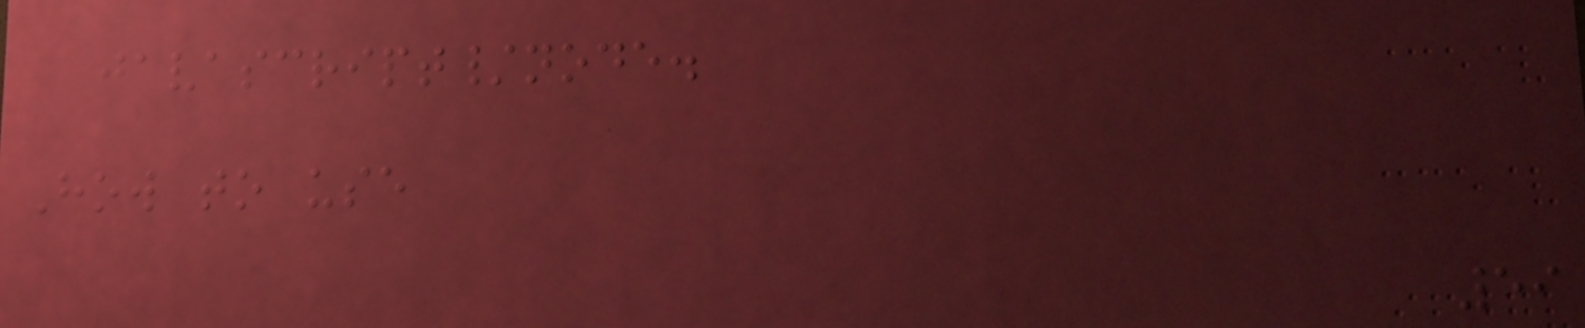javascript/node.
How to use
59
